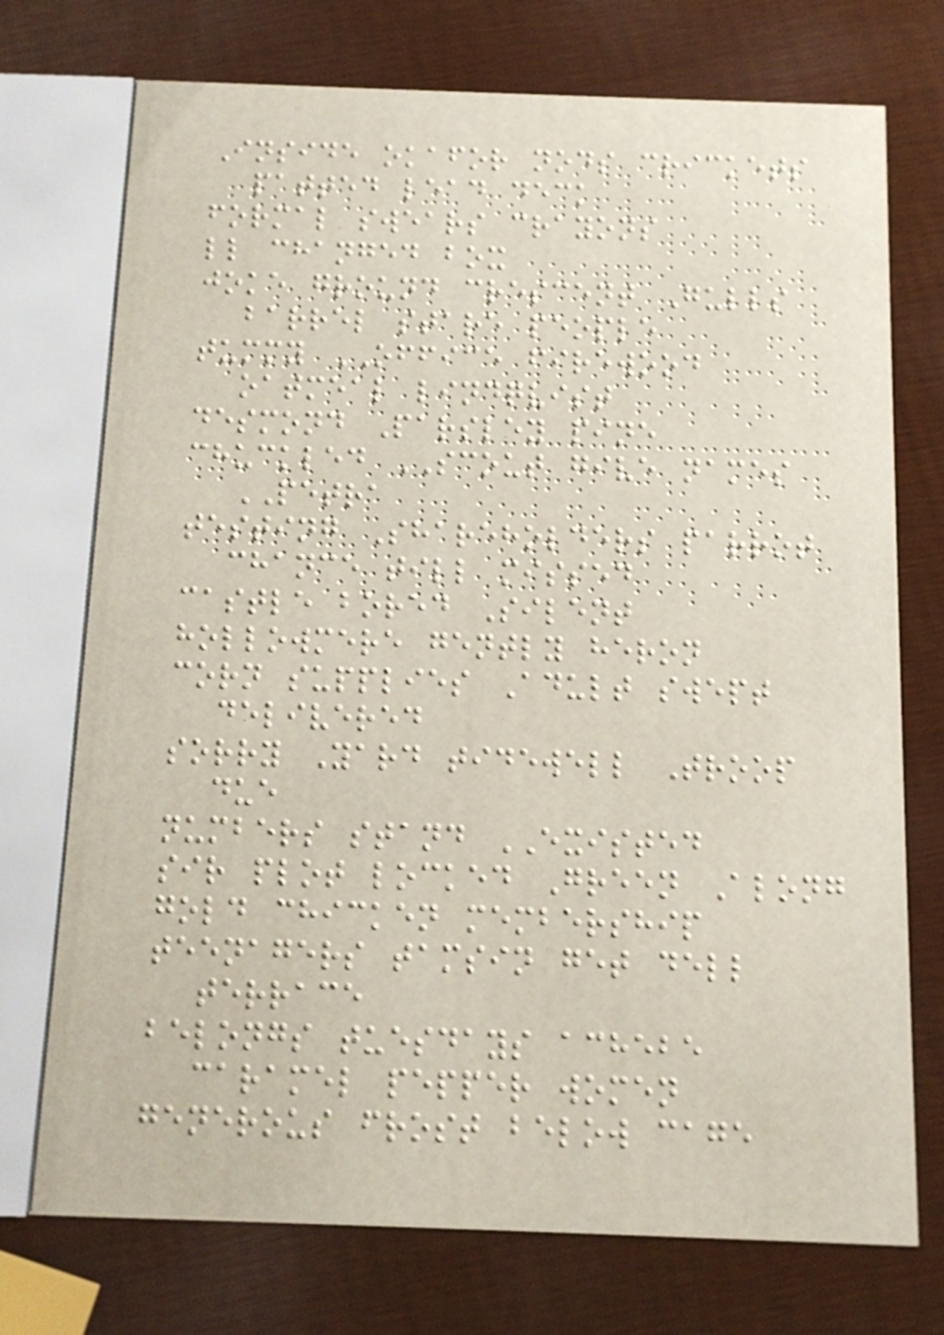Inside okafor nods crickets
patted lead deck
formal swears crayons
ll changed box
joke ground crescent Gulls
barrel stare people
tummy OFFICE firewood
oatmeal lindqvist
desmond Parsley pine
chuckled SCOUT give names
PETRA
testing Shareholders parrot
chance till missed
castle bored Silent
hollowmere gently heron
corn supplies Adult swept
delivered
sorry Yard tidewell Troop
due
numbers stand EXISTED
sir plot locked Green Along
gold chicken membership
teenagers tamsin get dell
terrace
belongs tuesdays achebe
caramel pepper women
generous frost below cage
